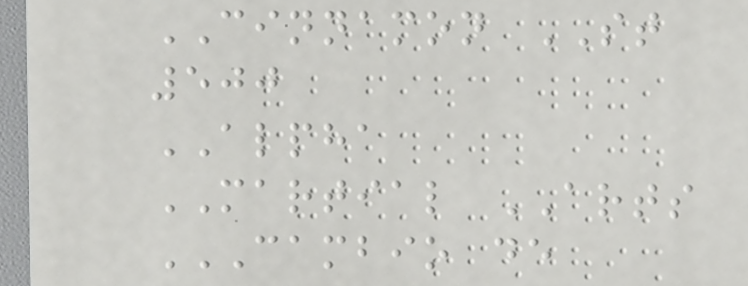CINNAMON ST
500
ALPHA
MARTIAL ARTS
CAMBIO DE
